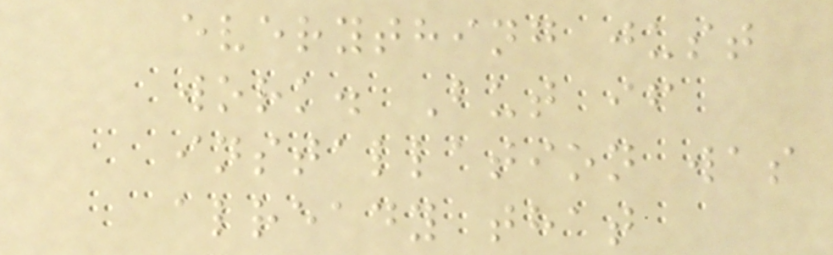everything just
work. But if
installation was
already that
